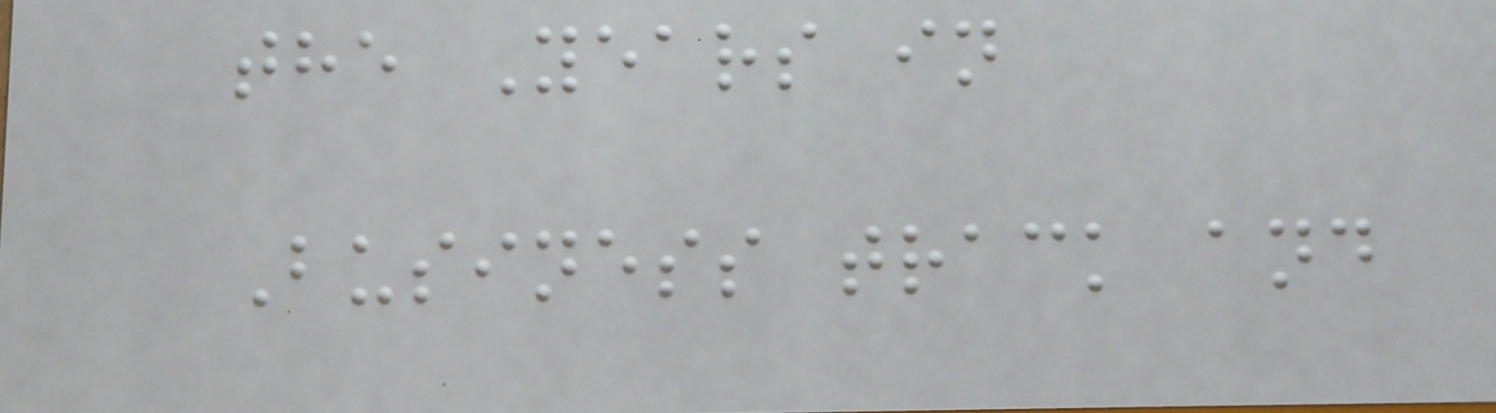the Years in
Business track and
